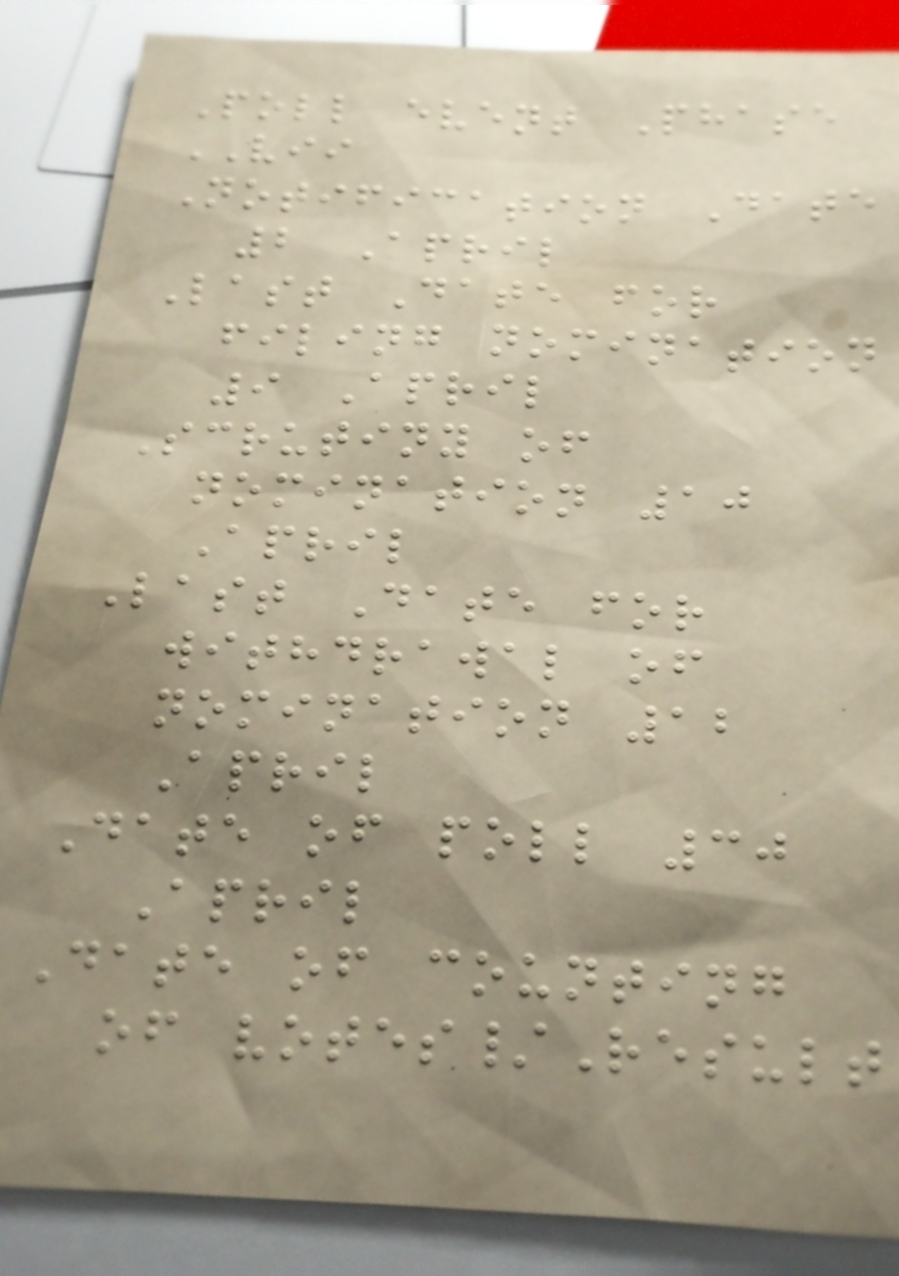Poll event Phase
VII
Notification Date
2 April
Last Date for
filing nomination
9 April
Scrutiny of
nomination 10
April
Last Date for
withdrawal of
nomination 12
April
Date of poll 30
April
Date of counting
of votes/Result
